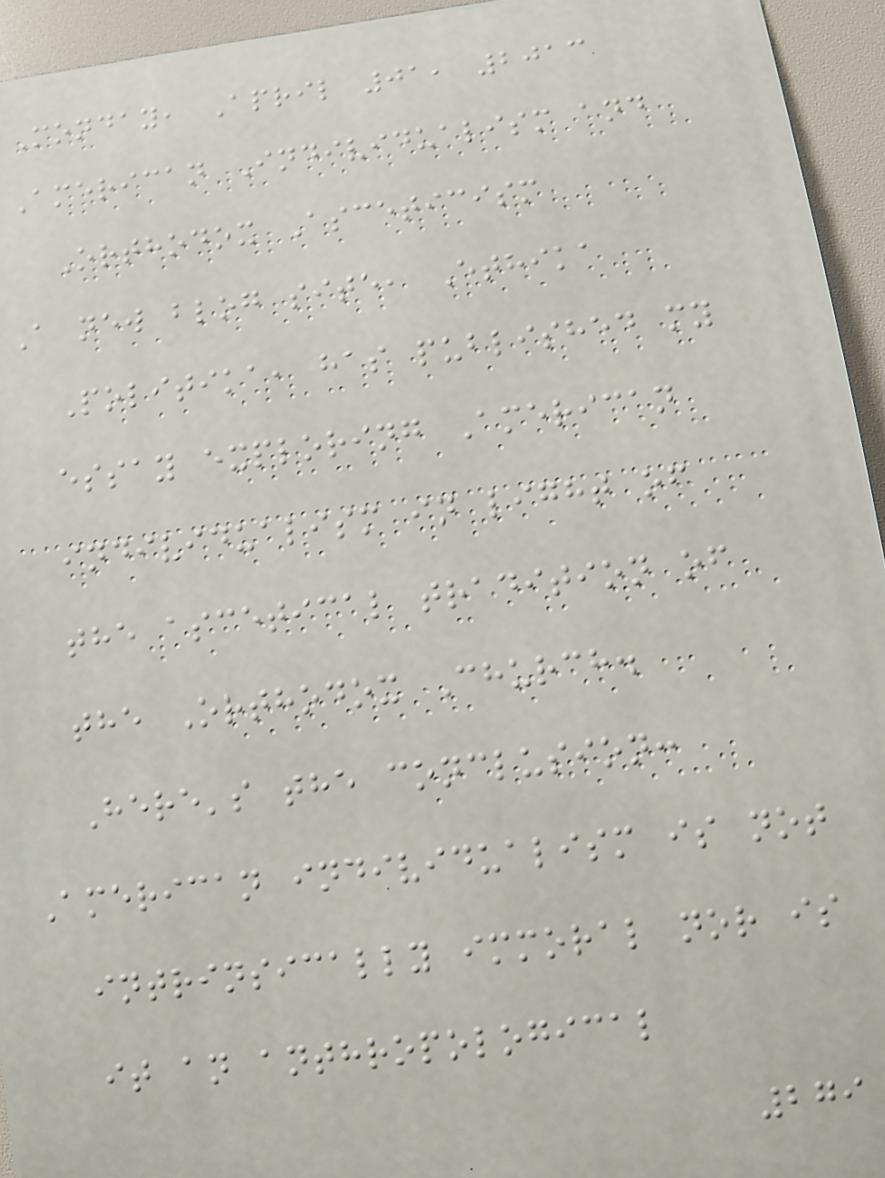Monday, April 01, 2013
American Individualism and
Orthodox Asceticism
A new blog site, Ethika
Politika, has published my
essay exploring American
individualism in light of
the ascetical tradition of
the Orthodox Church.
Here's the conclusion:
American individualism is not
intrinsically immoral nor is
it an anthropological
279
